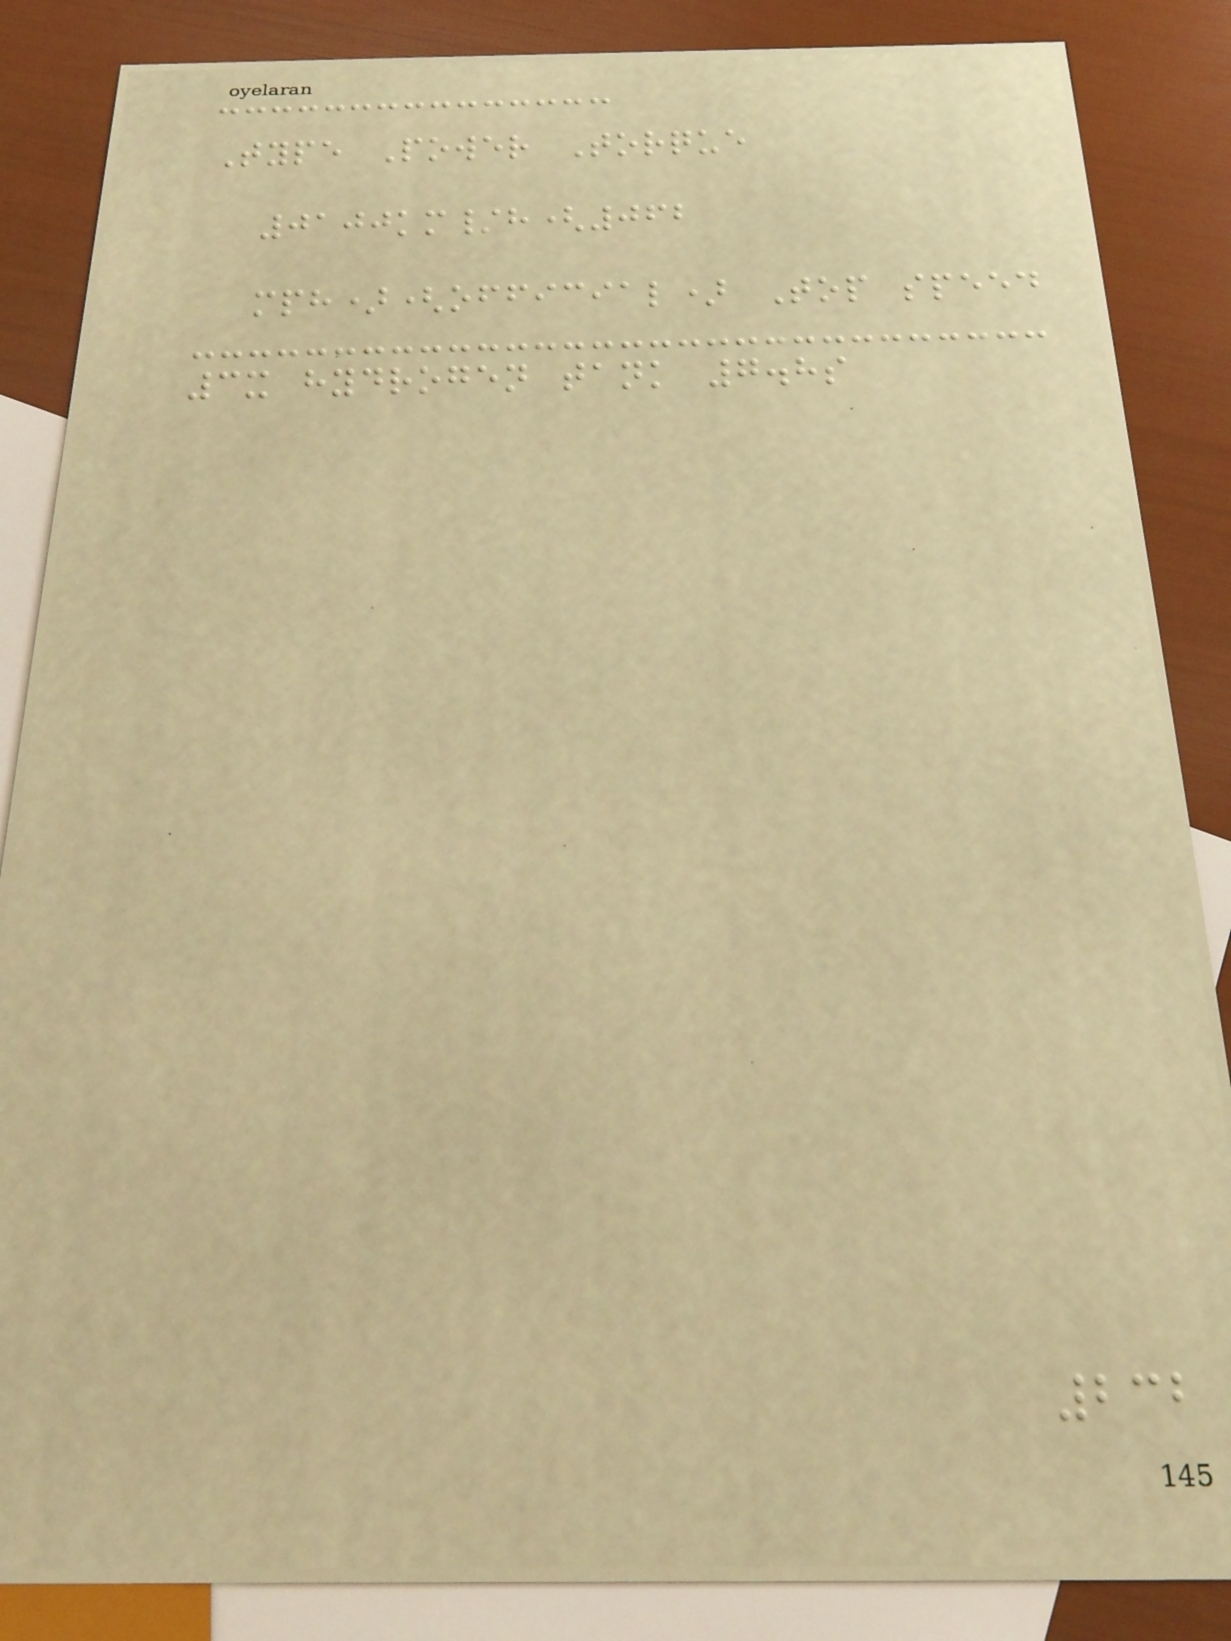Type Power Torque
0100km/h(062
mph)(official) Top speed
3x hydrogen tank 7.8s
232
